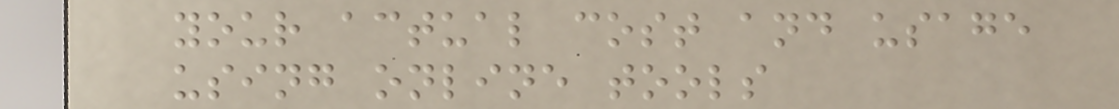your actual cost and usage
using online tools
